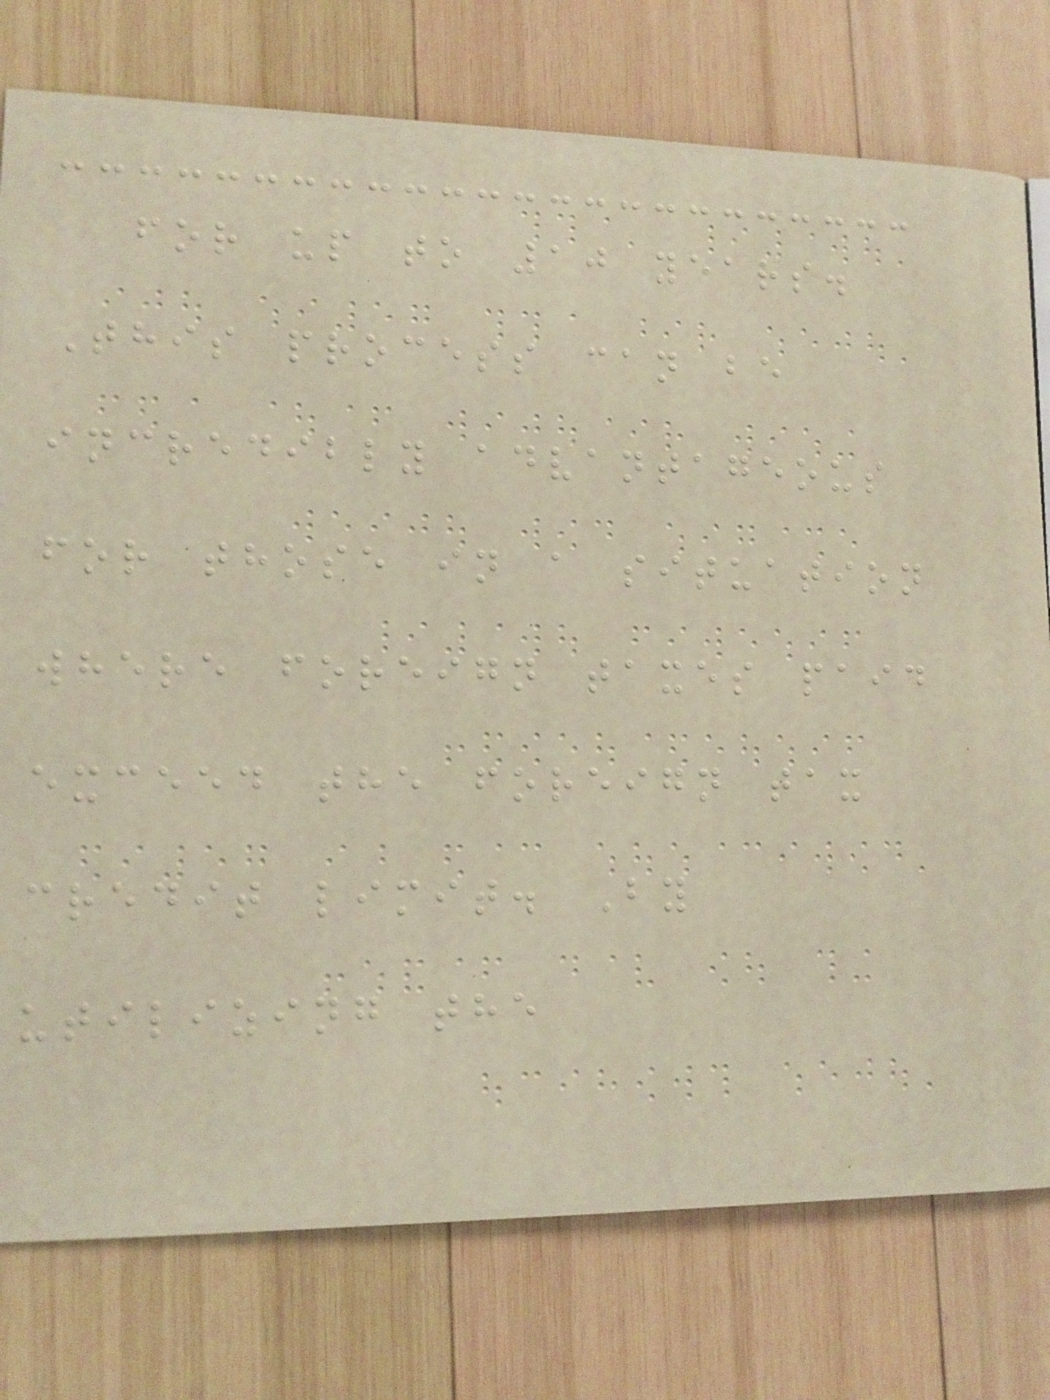for up to 10 years.
This process can be
incredibly advantageous
for those in a situation
where foreign taxes paid
exceed the foreign tax
credit limit. By
utilizing the
